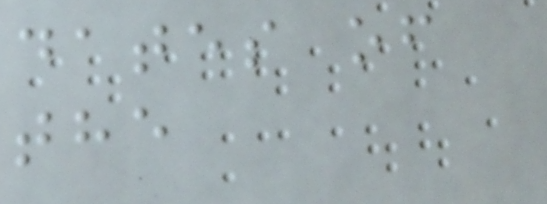dates of
the
